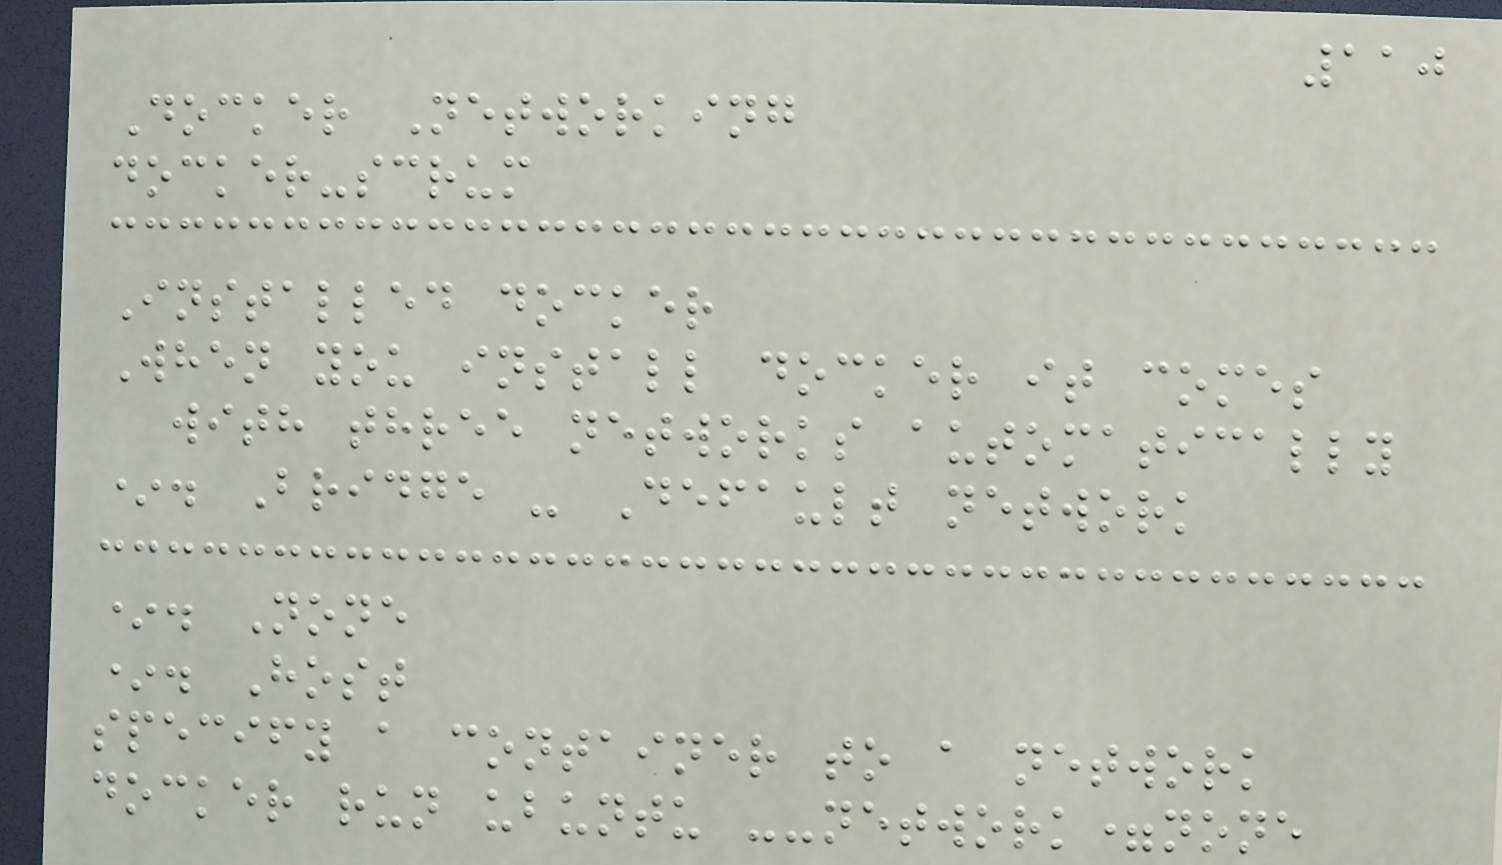110
Docker Networking
docker-scrum
Installed docker
When you install docker it comes
with three networks automatically
*. Bridge - Default network
*. None
*. Host
specify a container to a network
docker run ubuntu --network=none
